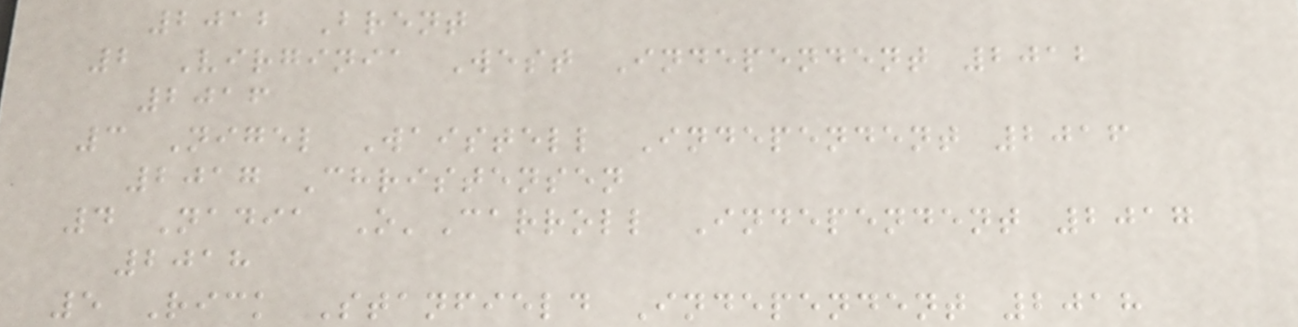2012 Brent
2 Virginia West Independent 2012
2016
3 Nigel Waistell Independent 2016
2017 Christensen
4 Nadia O'Carroll Independent 2017
2018
5 Rick Stanfield Independent 2018
